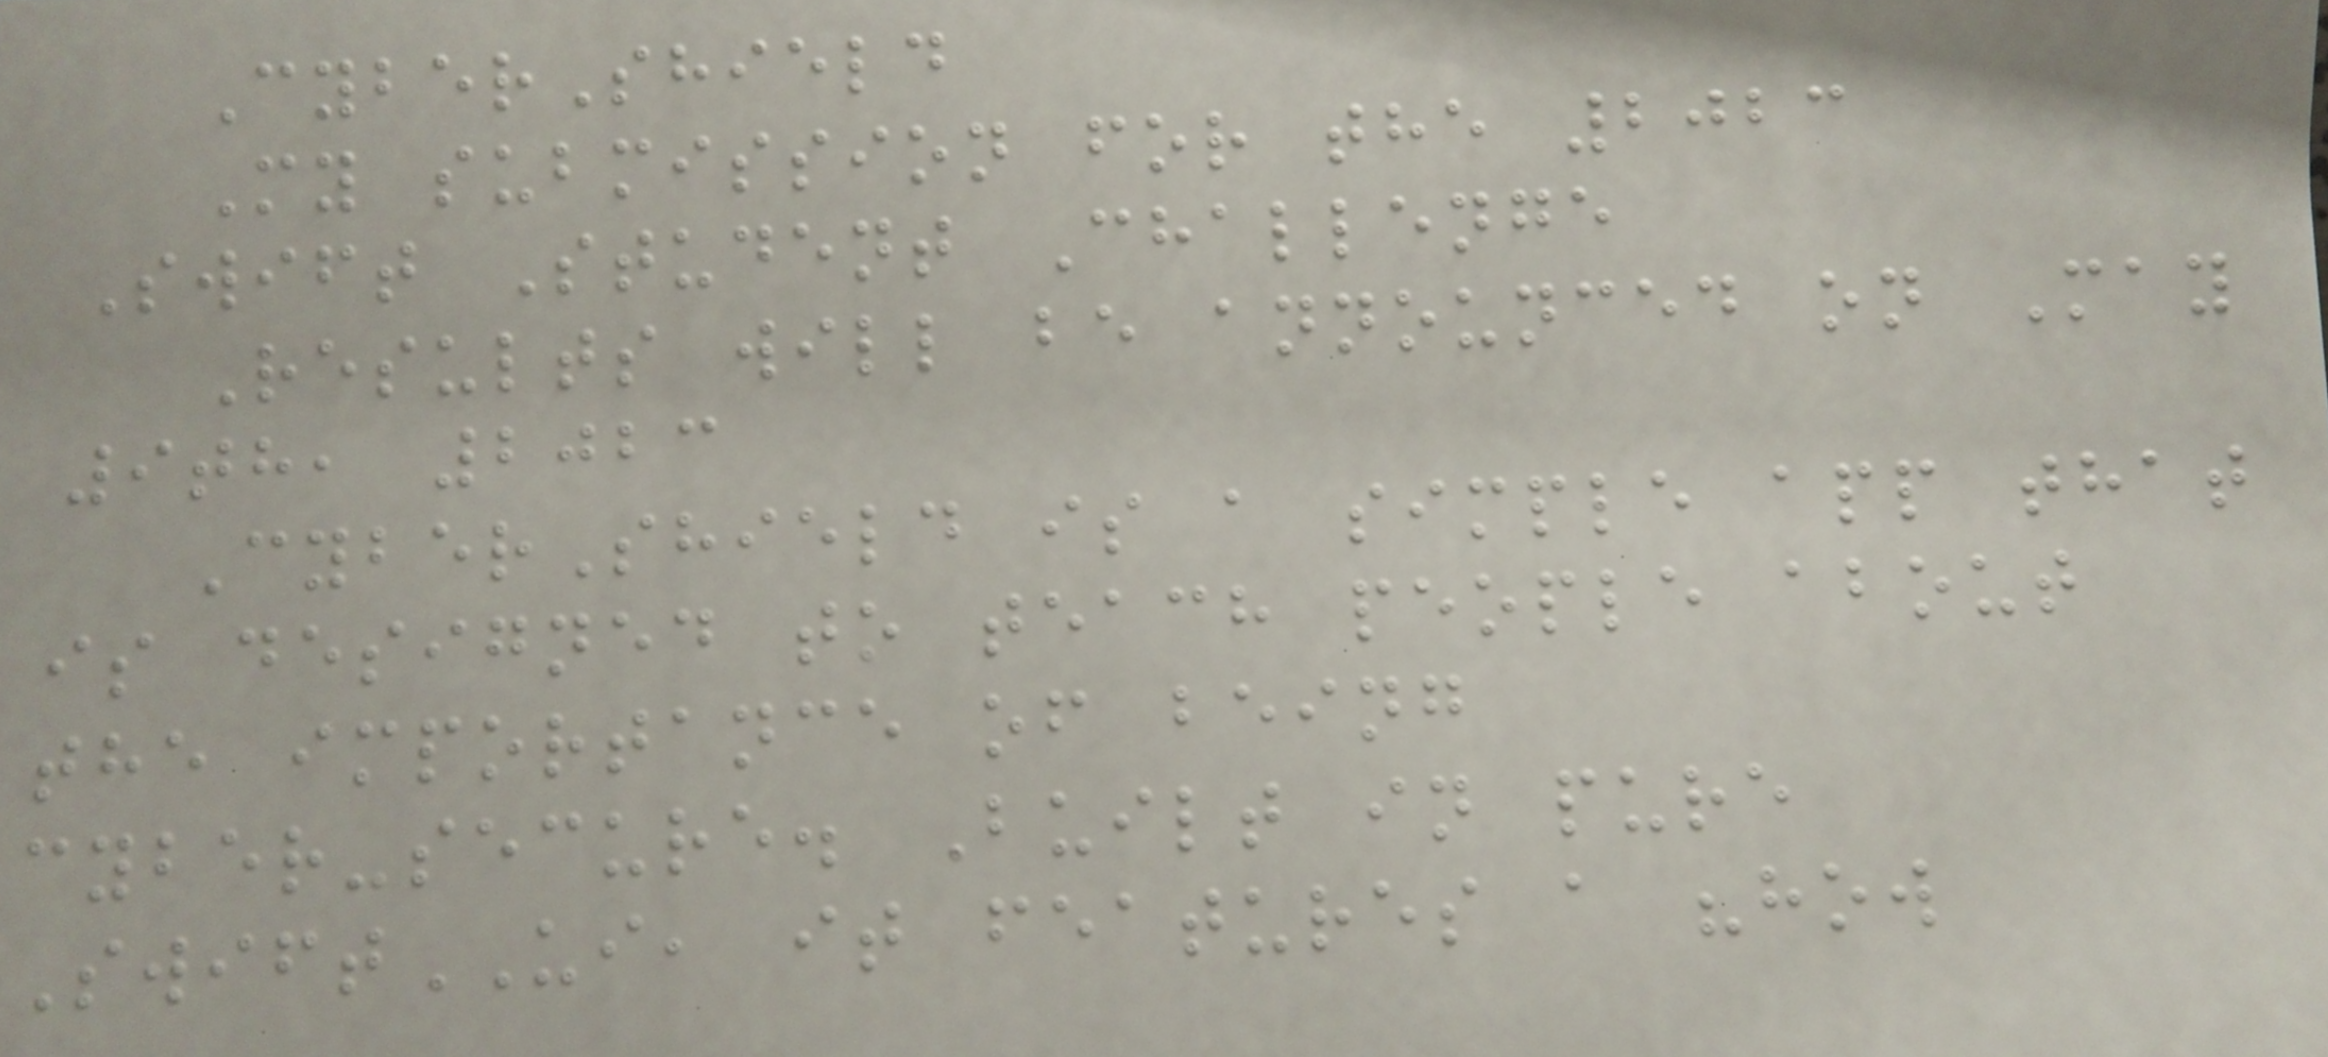CyberShield
My submission for the 2023
Swift Student Challenge
Results will be announced on May
9th, 2023
CyberShield is a simple app that
is designed to teach people about
the importance of being
cyber-secure. Built in pure
SwiftUI, it features a "how
